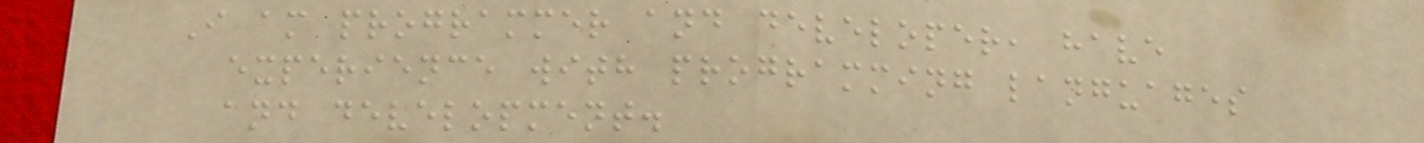I am programmer and developer, have
experience with programming languages
and development.
